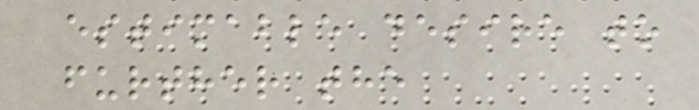estimable desire to
further the
